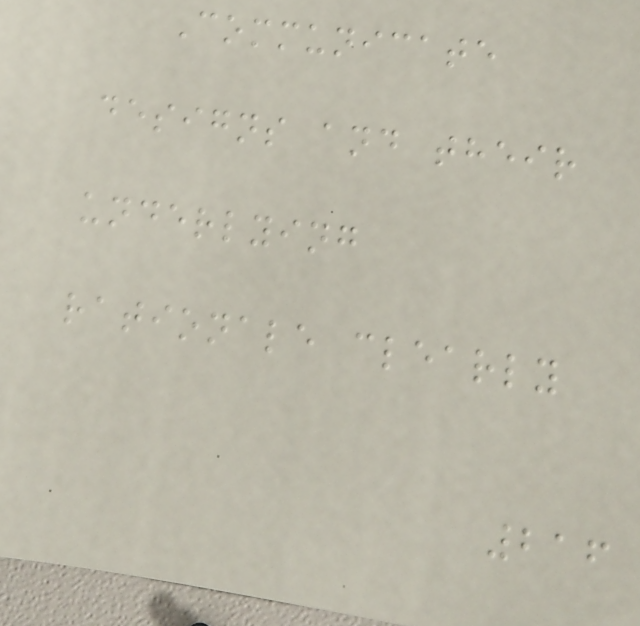Communicate
designs and their
underlying
rationale clearly
216
